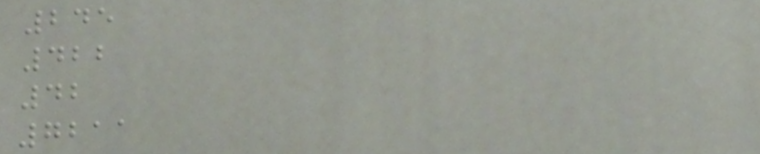245
422
42
7211
